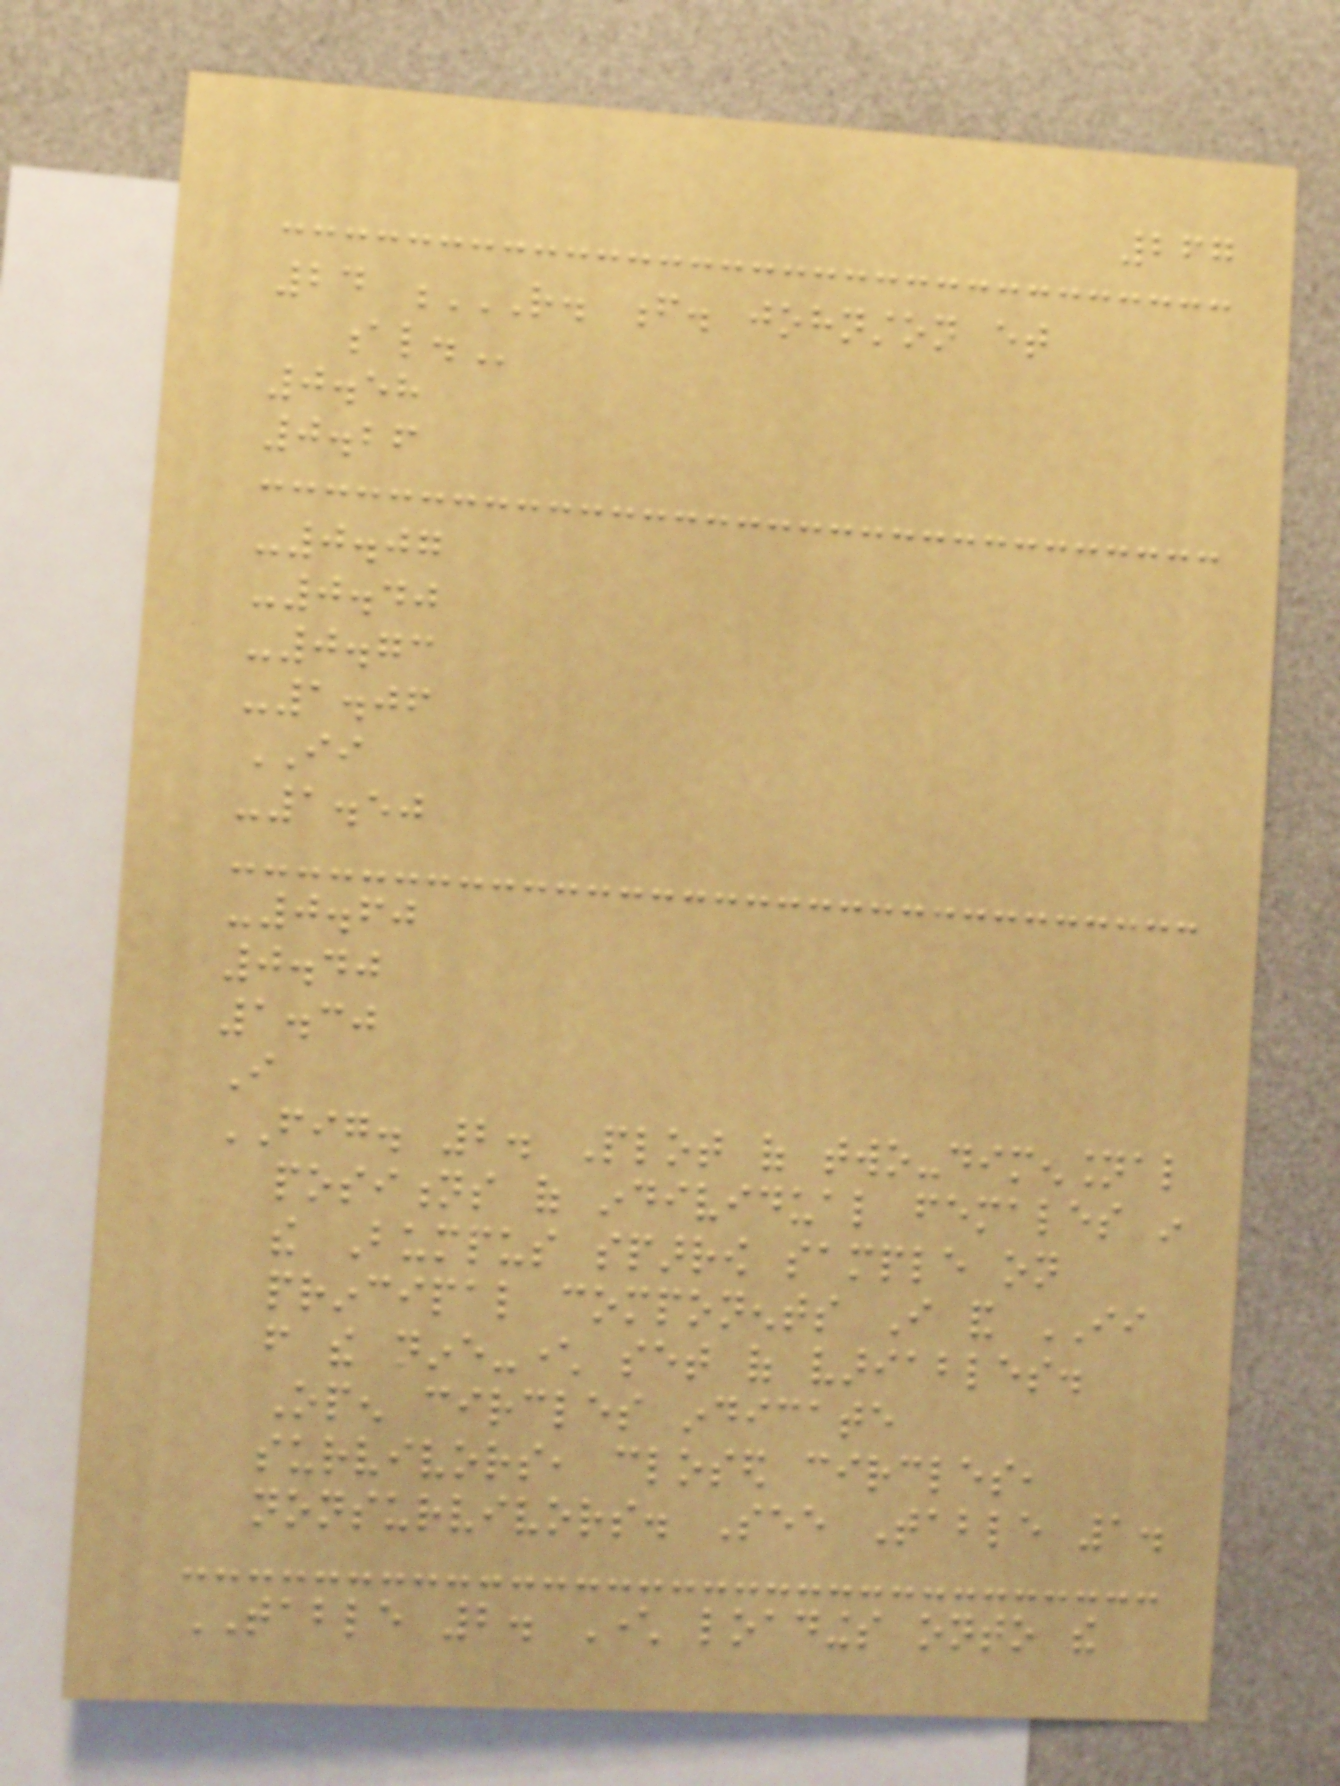267
24 R. F. JOHNSTON ET
AL.
0.58
0.26
-0.07
-0.40
-0.73
-1.06
II
-1.50
-0.60
0.40
1.30
I
FIG. 2. Plot of two-dimensional
positions of individual females in
the Bumpus sparrow sample on
principal components I and II
from the nine-character set of variables.
Open circles indicate
survivors, closed circles,
nonsurvivors. See Table 1.
TABLE 2. Character loadings onto the
